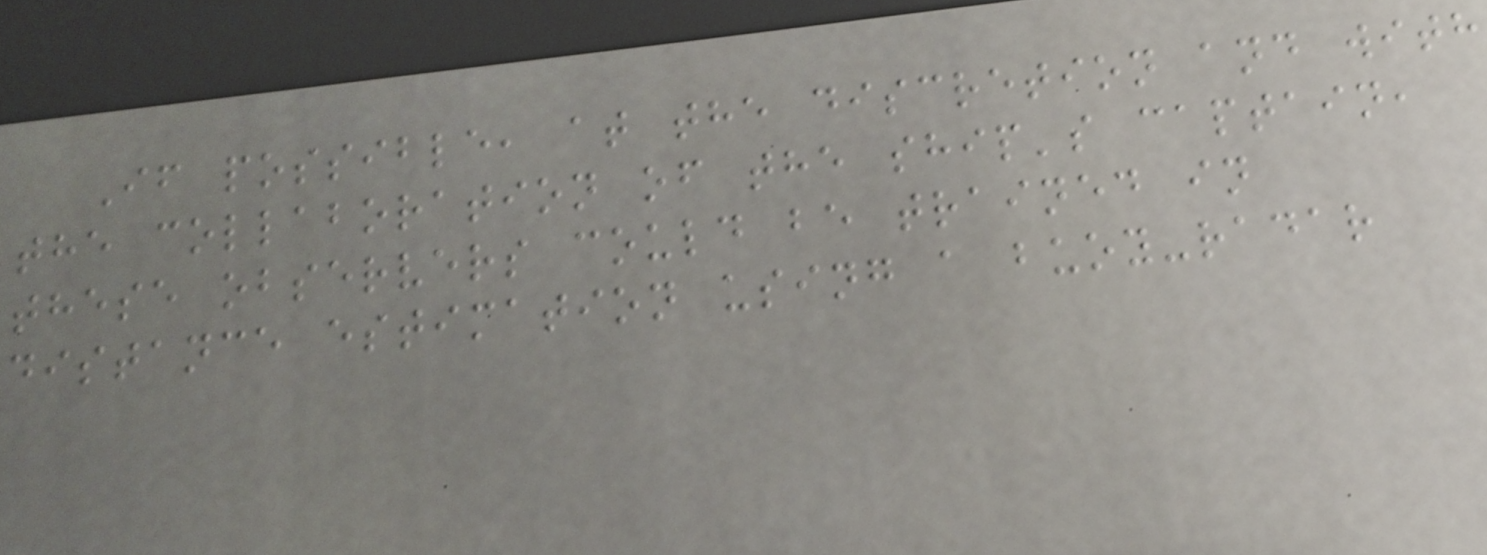If possible, at the discretion and with
the collaboration of the ship's captain,
these observers could be trained in
distance estimation using a buoy-radar
